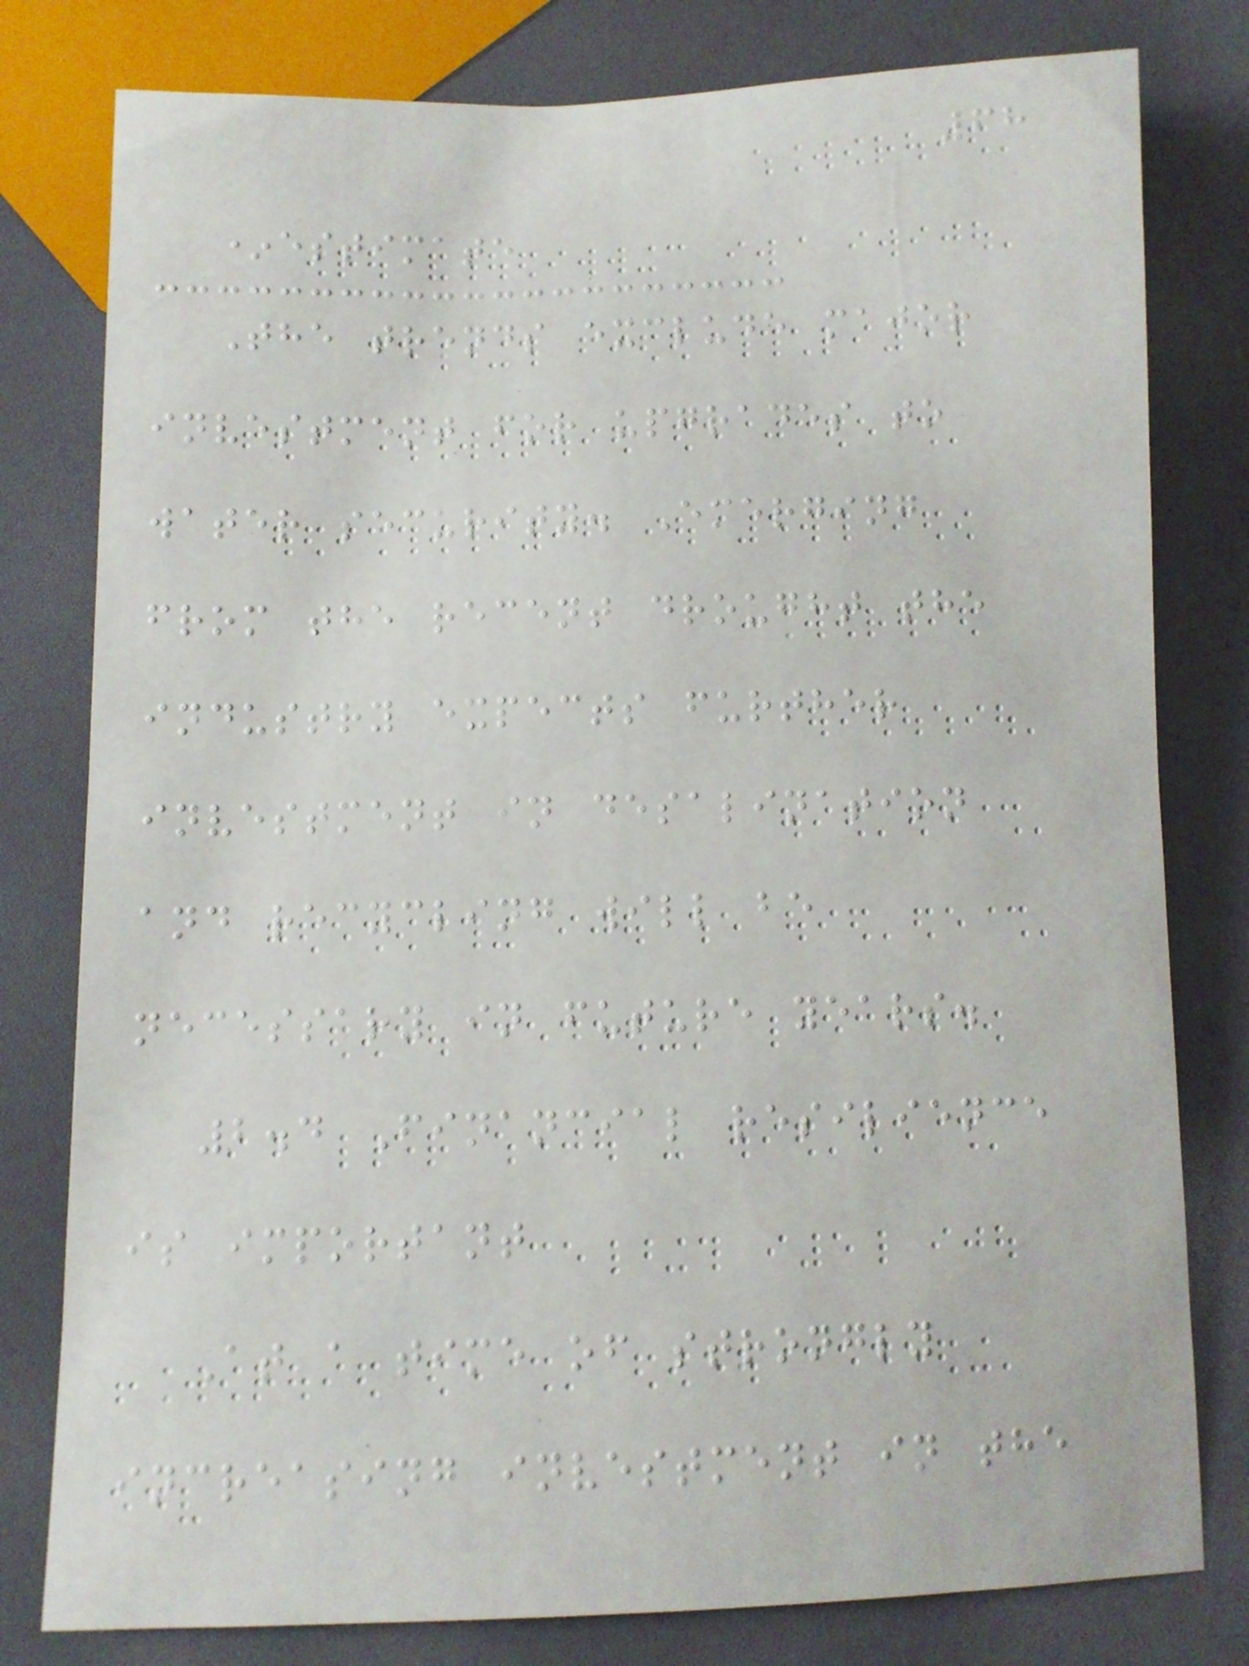68
*estimate
The trends exclude major
investment for upgrades to
water security. Emerging
from the recent drought the
industry expects further
investment in desalination
and recycling will be
necessary in future years.
2.4 Financial resilience
is important
At a time of strongly
increasing investment in the
